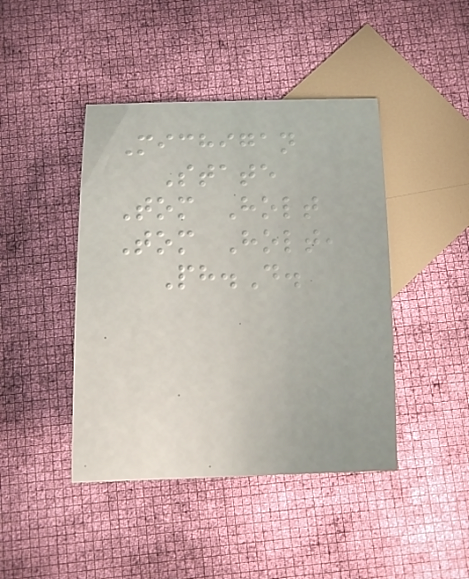Michigan
State
Tom Holt
Tom Holt,
Ph.D.
